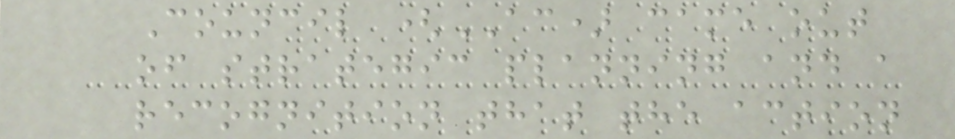Council (AC) came out
of strategic planning and a
recognition that the action
